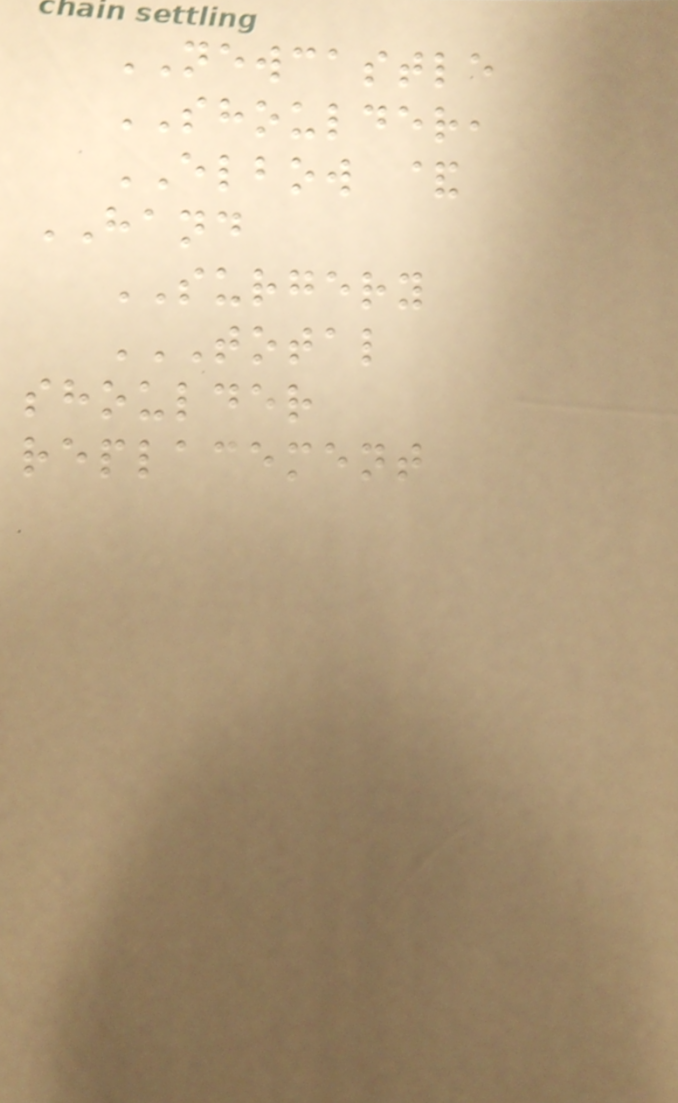NEWCASTLE
SHOULDER,
ELBOW &
HAND
SURGERY
TOTAL
SHOULDER
REPLACEMENT
